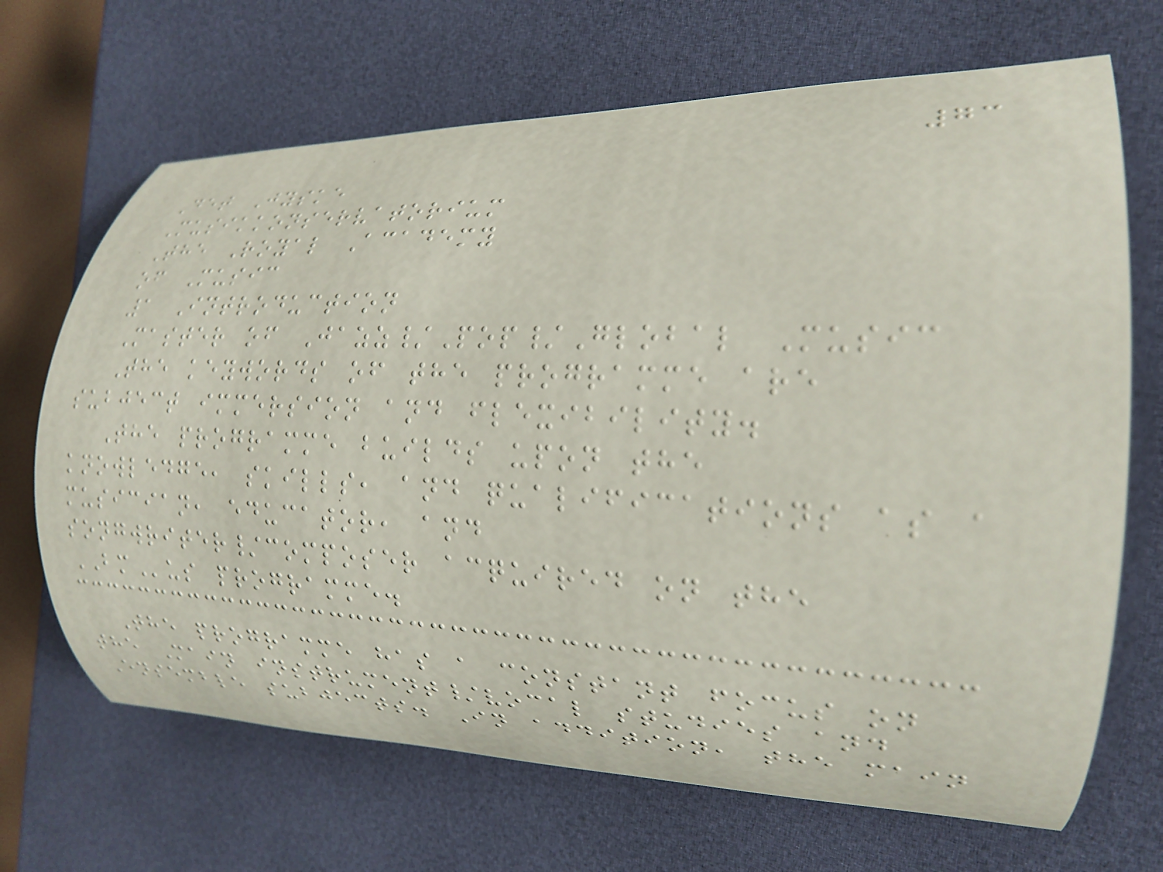73
Det Jyske
Musikkonservatorium
The Royal Academy
of Music
1 Introduction
Master of Jazz/Pop/Global Music
The keywords of the programme are
subject immersion and flexibility.
The programme builds upon the
knowledge, skills, and qualifications as a
musician, educator, and
songwriter/composer acquired on the
BMus programme.
The programme has a constant focus on
the Main instrument/vocal studies and
Ensemble subjects. In addition, the main
